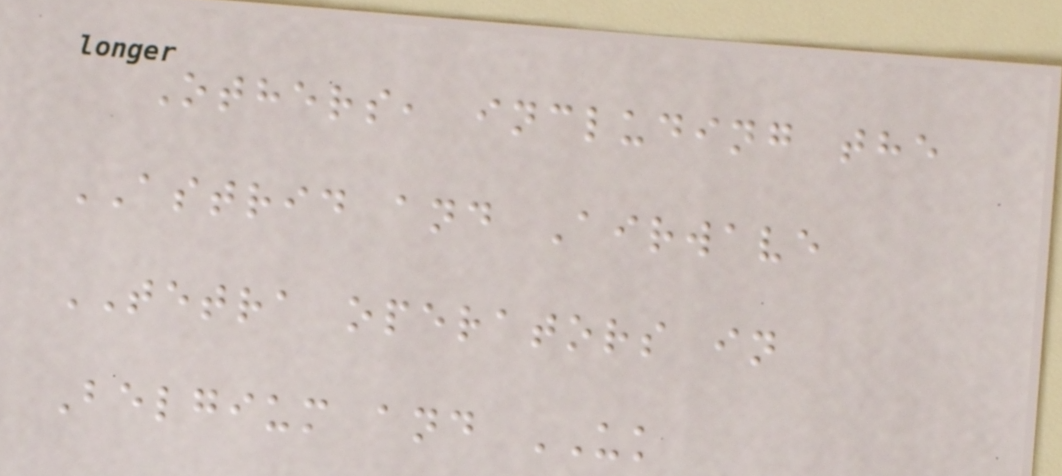Others, including the
ASTRID and Airwave
TETRA operators in
Belgium and UK
